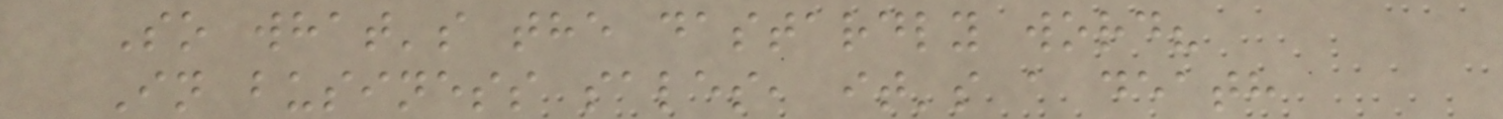So what's the dastardly word?
In business sales, it's a death
